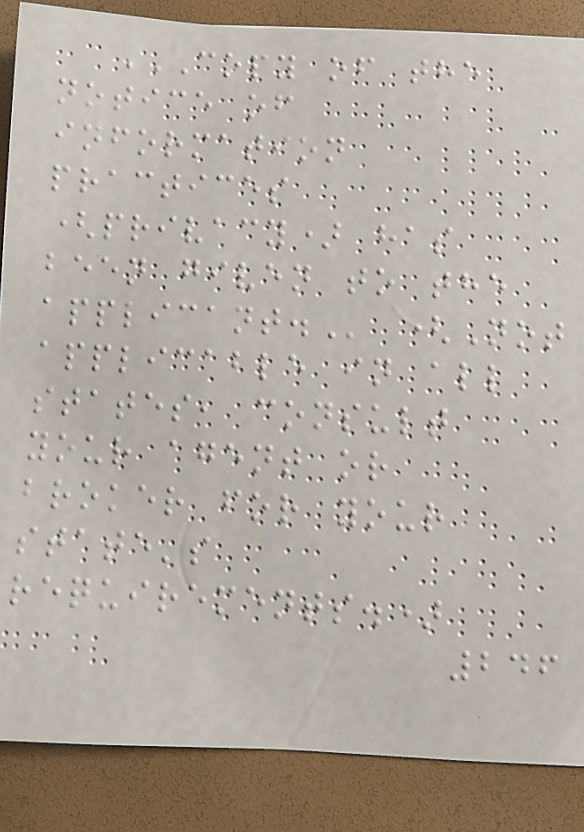COPY OF THE
NOTICE OF
INFORMATION
PRACTICES
(PRIVACY) HAS
BEEN GIVEN TO THE
APPLICANT. (Not
applicable in all
states, consult
your agent or
broker for your
state's
requirements.)
246
